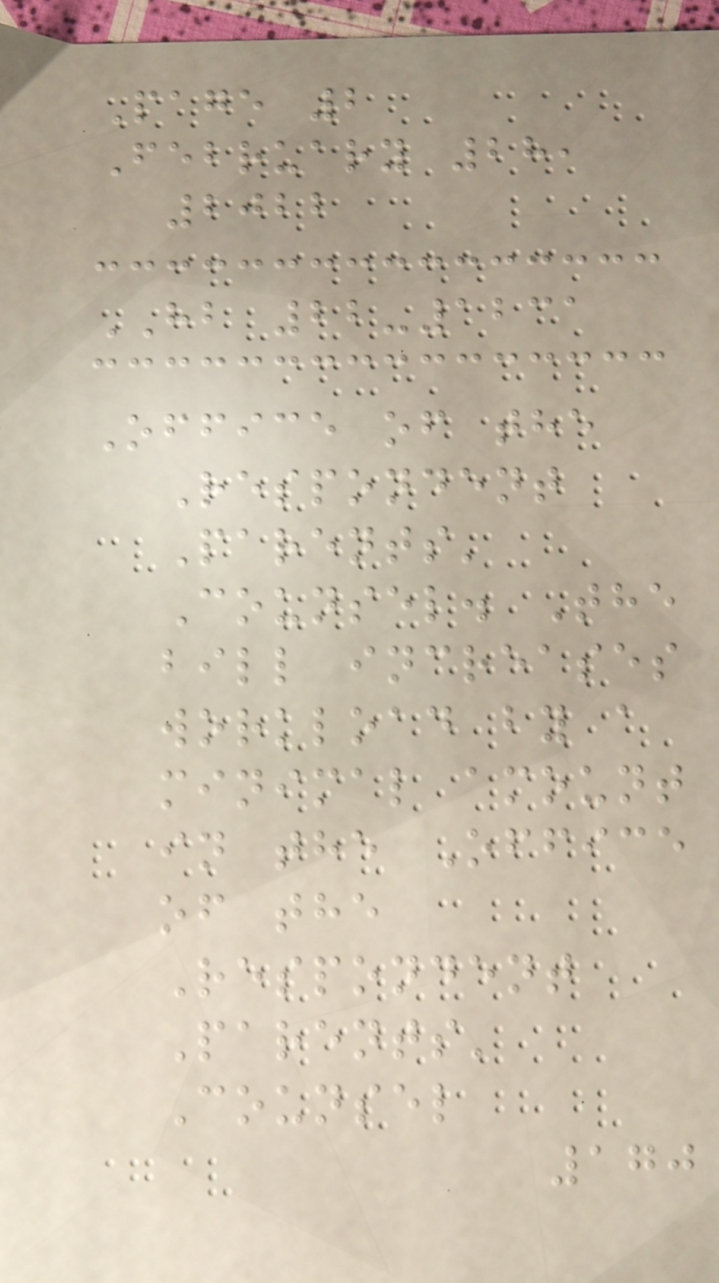Page 2
February 28,
2022
HB 22-1231
Office of the
Respondent
Parents'
Counsel. The
bill increases
workload by a
minimal amount
in the Office
of the
Respondent
Parents'
Counsel
170
